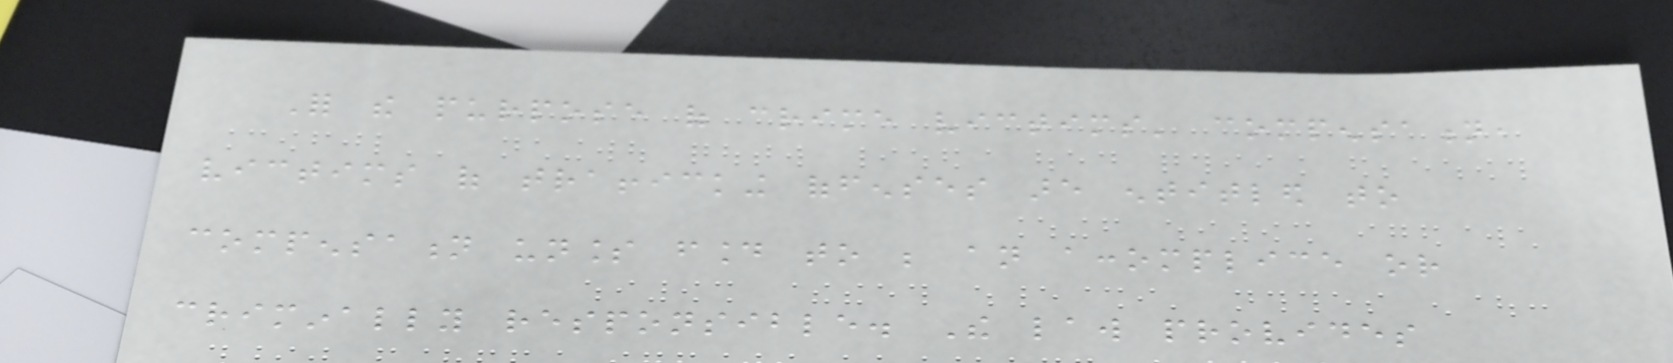For the purpose of crime victims' compensation,
victims of trafficking offenses are entitled to
compensation unless found to be an accomplice or
criminally responsible. The law provides
